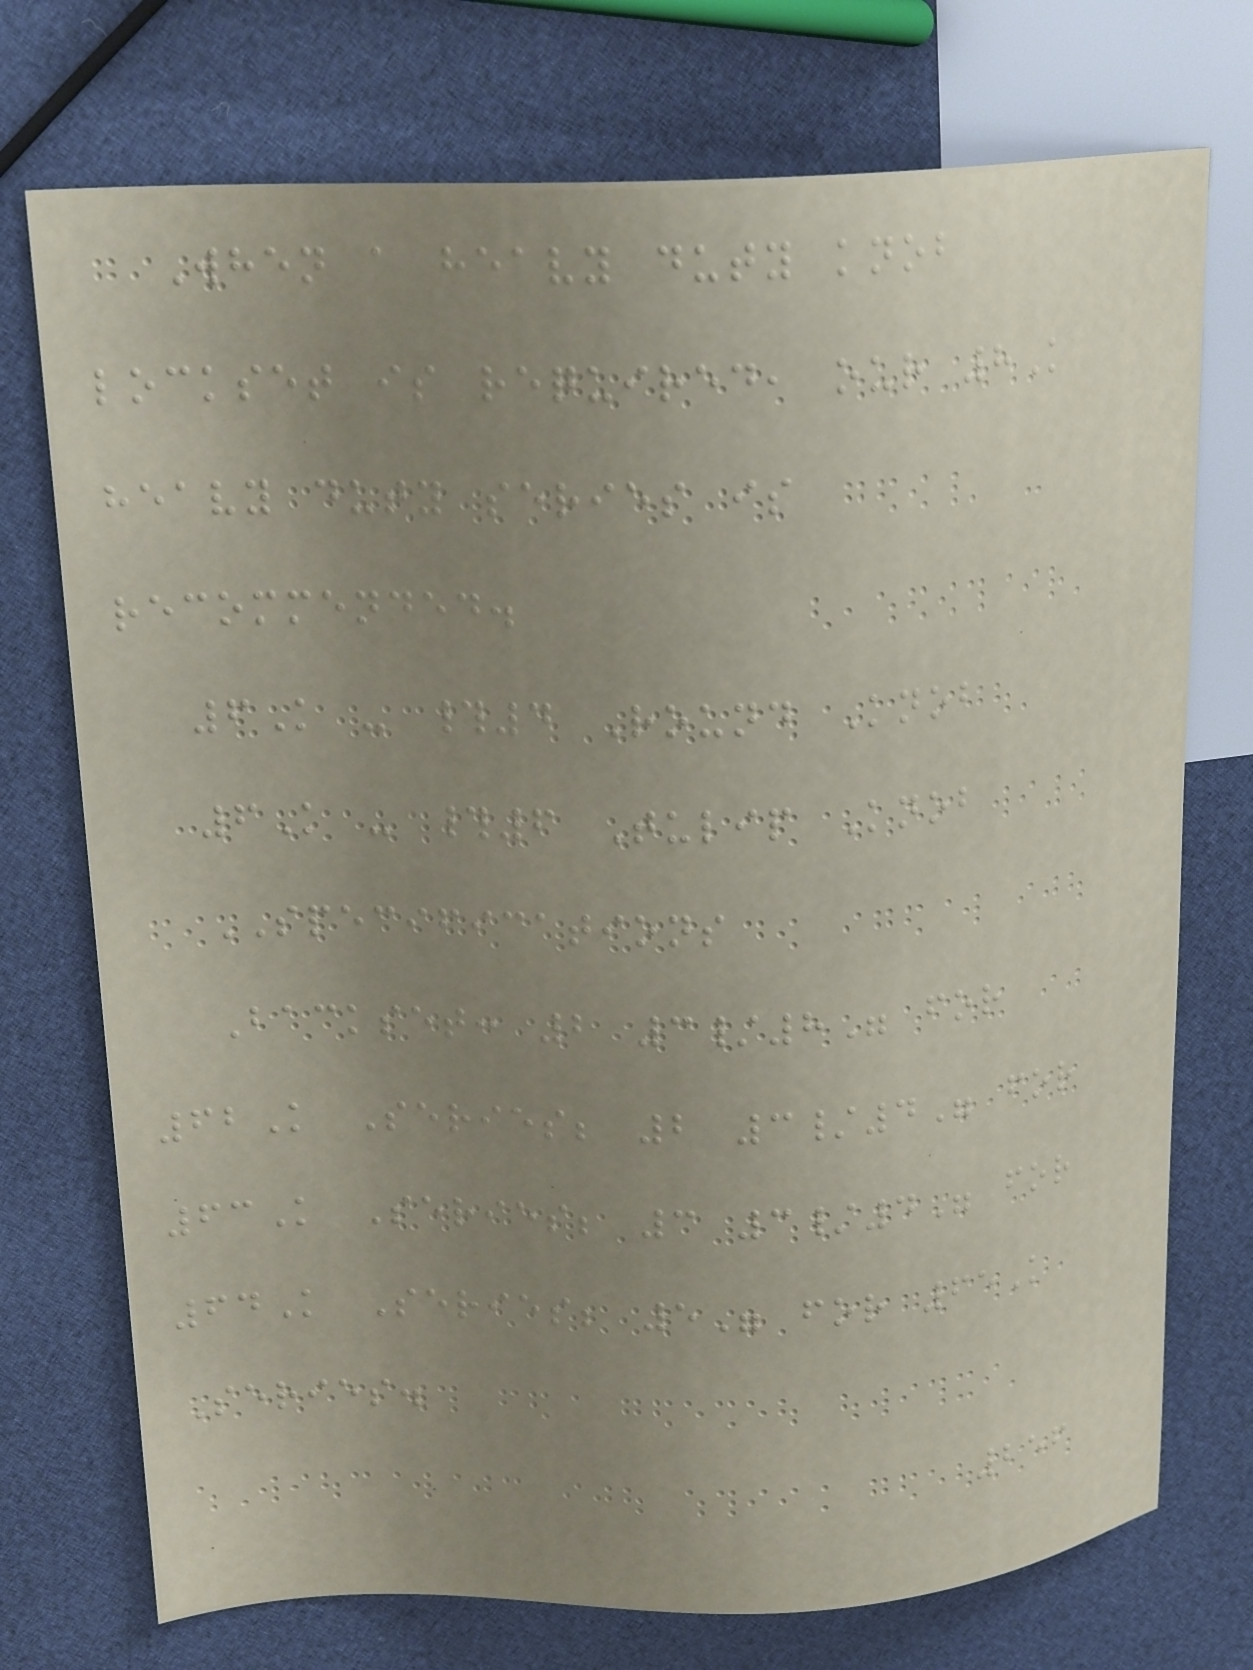When a heavy duty knob
lockset is required, our 8K
heavy duty series is
recommended.
6K - #4 Round Knob
6K - #6 Tulip Knob
SPECIFICATIONS
Backset: 2 3/8" for
62K Series; 2 3/4" for
63K Series; 3 3/4" for
64K Series; 5" for 65K
Series.
256
